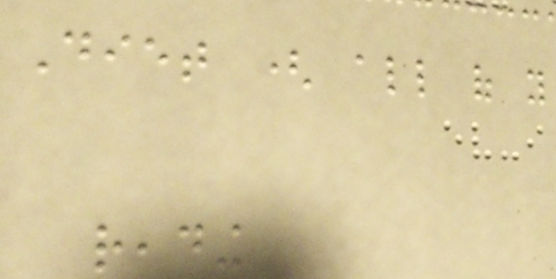Diet ( all of you
reading
